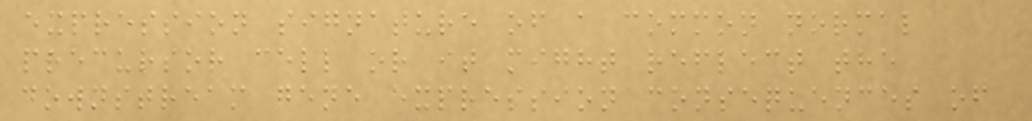expression signature of a common normal
precursor cell or it might reflect the
downstream gene expression consequences of
